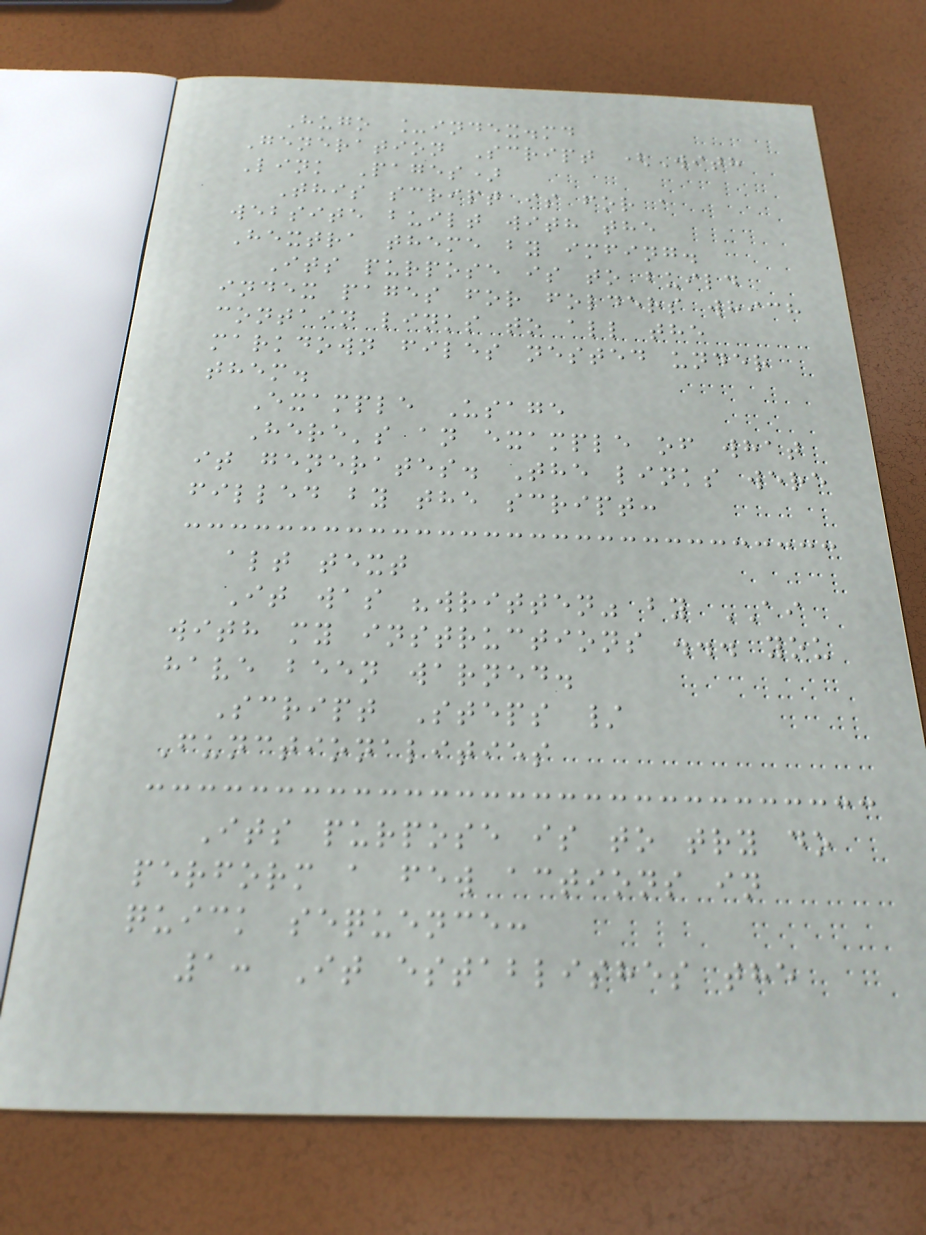Hugo _index.md
Generation Script (With
Link Pages)
This script is for a
website built with the
Hextra theme by imfing.
Its purpose is to build
index pages for folders which
contain links to all the
markdown files nested under
them.
Example Usage
Here's an example of what
it generates. The links were
filled by the script:
alt text
It was "written" by AI
with my instructions ... you
have been warned.
Script Steps /
Functionalities
Its purpose is to try do
perform a few actions in
quick sequence:
1: It establishes the
